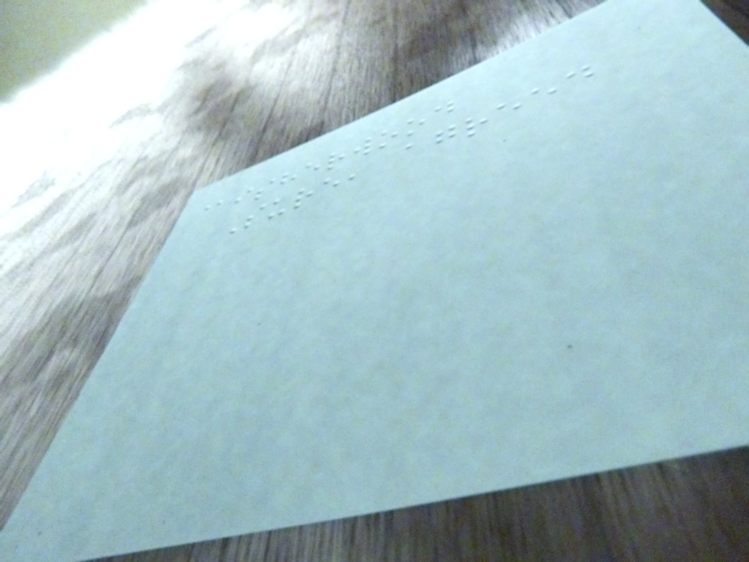@isherwood
Sure, agreed
